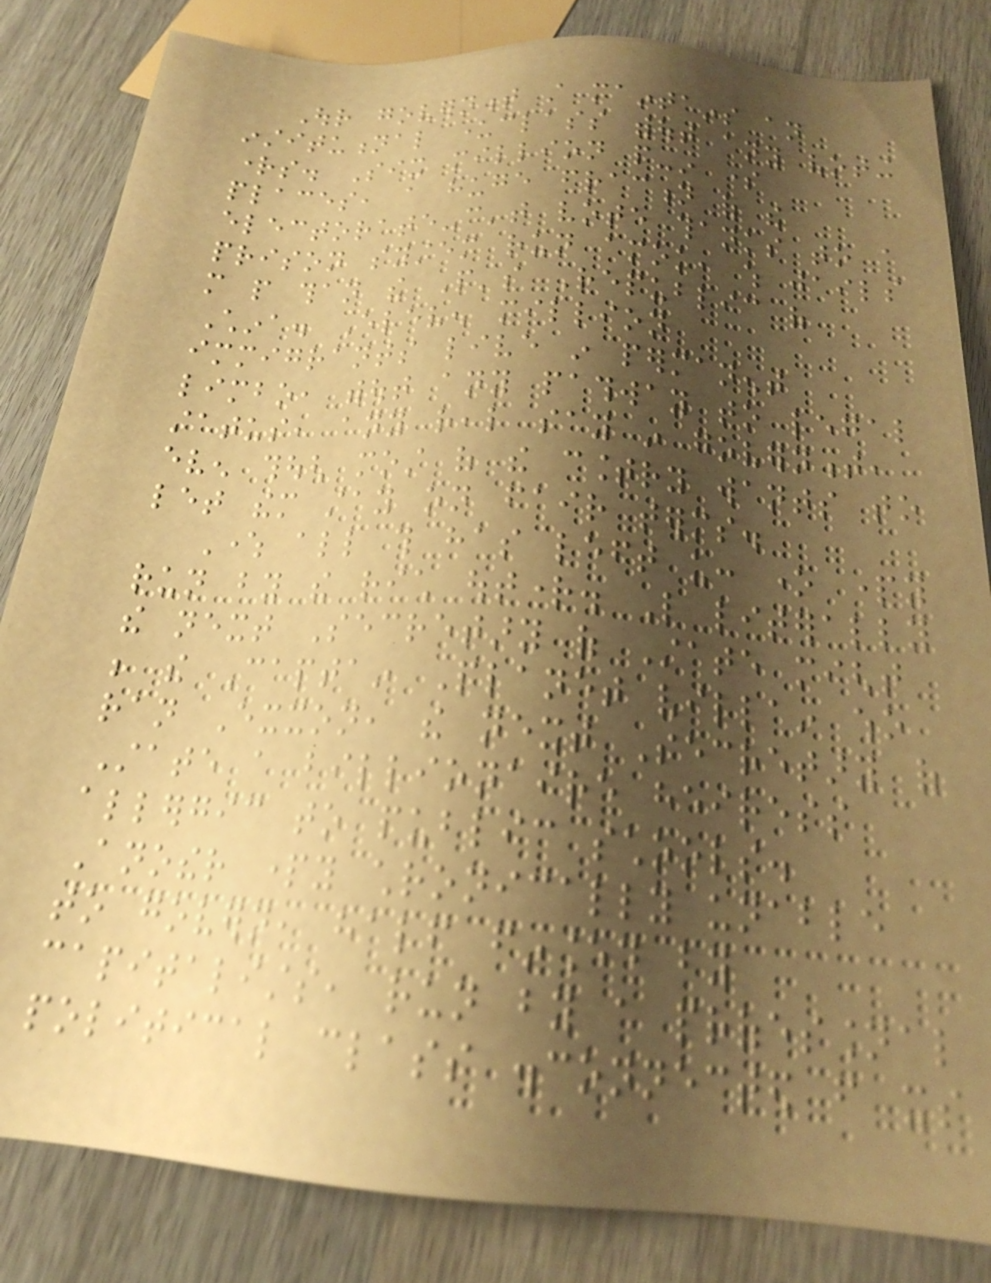Our government still maintains an
institutional underclass without any voting
rights. Six million people-in some
places, a huge fraction of the
electorate-can't vote thanks to a
prison system run amok, which jails
more people than the People's Republic of
China. Eleven million
immigrants live in permanent
limbo, without any pathway to legal
status, any real say in government,
even though most of the country wants to
let them stay on fair terms.
Where all this has left us: one party
run by the rich outright. Like literally
the next Secretary of State might
be the Captain Planet villain who
ran Exxon, the next Secretary of
State a billionaire heiress
allergic to public schools.
Another party chronically unable
to govern, half financed by
capitalists, run by a professional
political class disconnected from its
